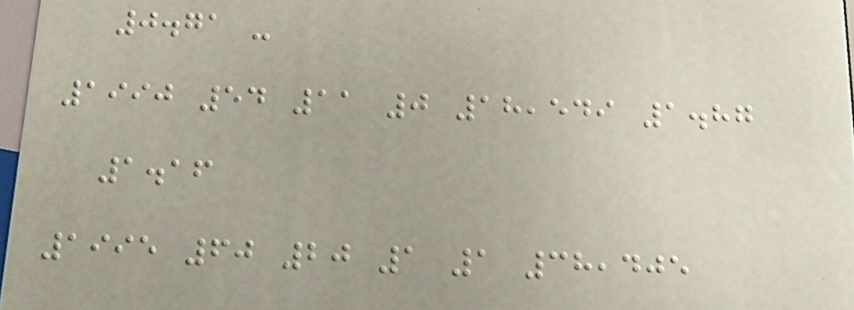0.71 -
1990 54 11 0 18,549 1.87
1.16
1995 60 20 1 1 38,405
